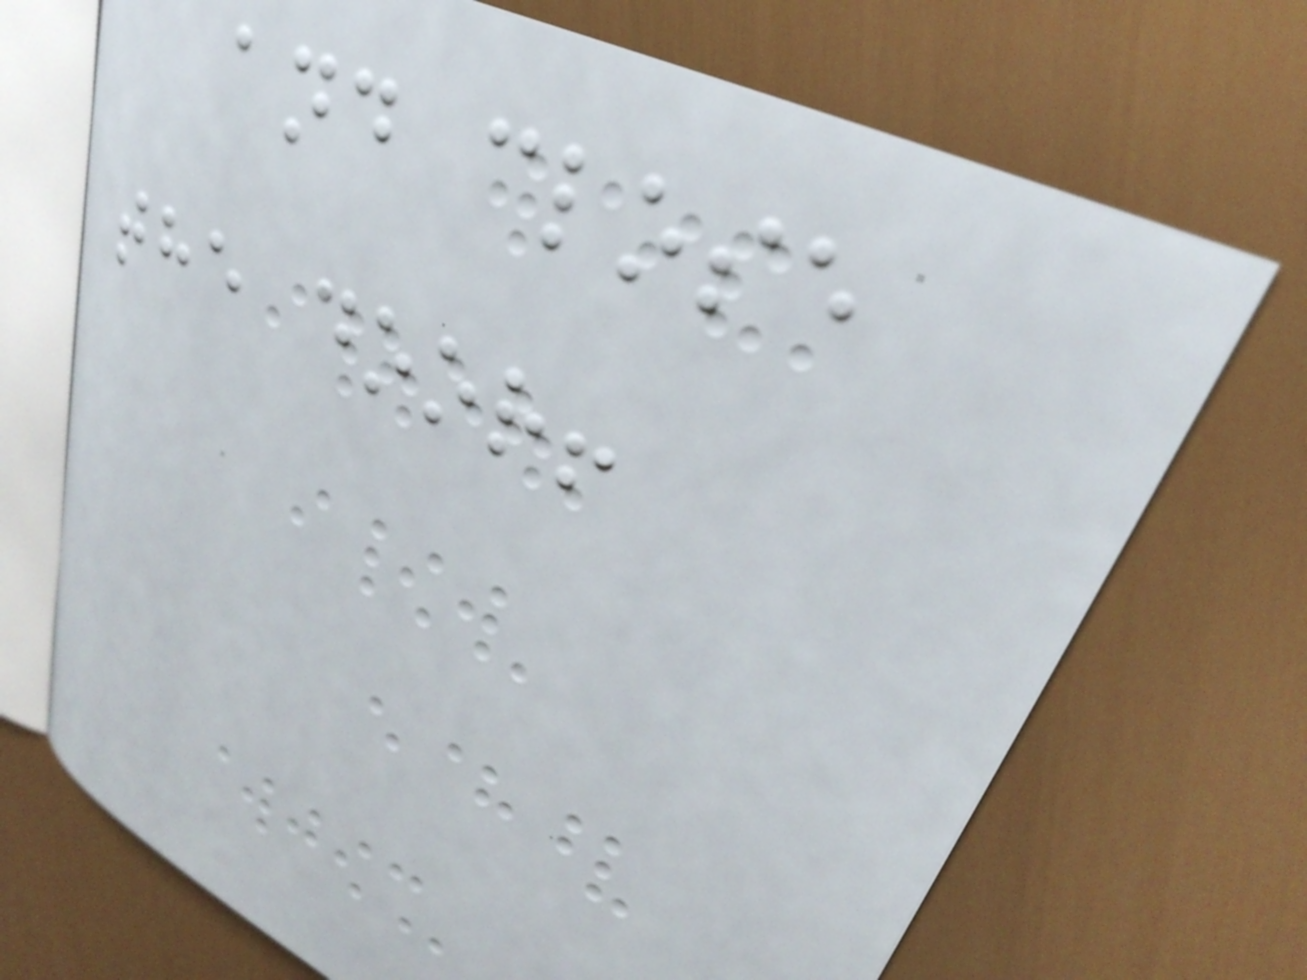and close
the door!
